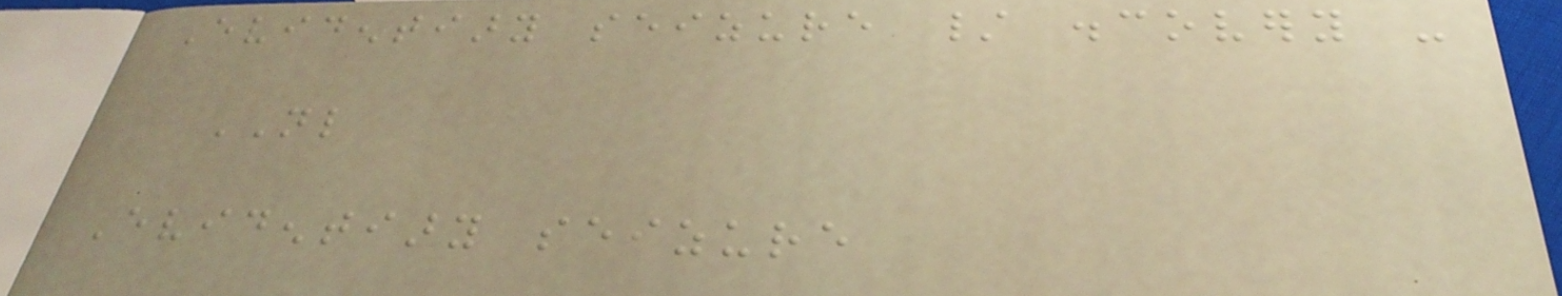Evidentiary seizure / discovery -
NL
Evidentiary seizure
